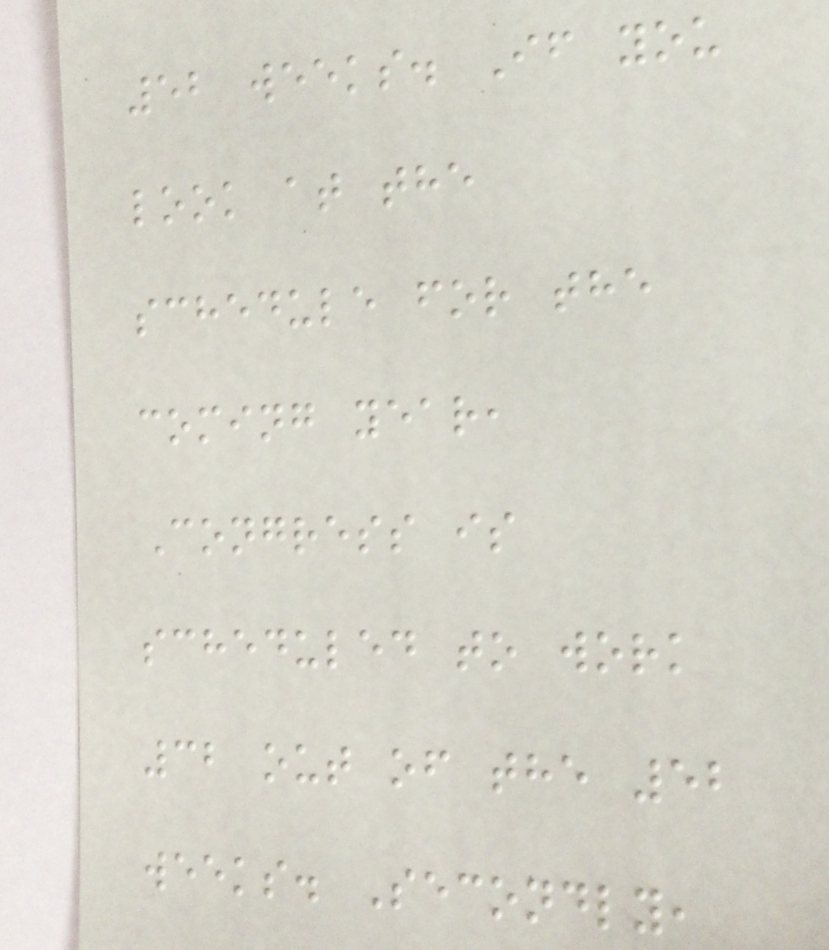52 weeks. If you
look at the
schedule for the
coming year,
Congress is
scheduled to work
32 out of the 52
weeks. Secondly,
